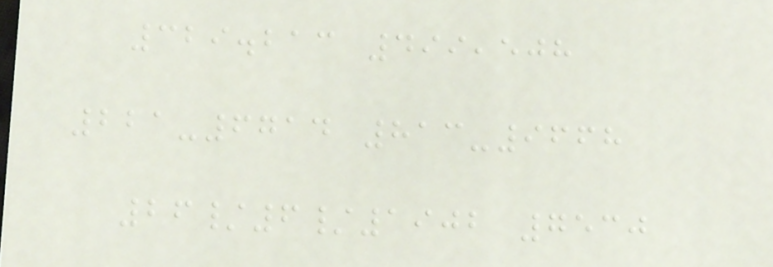329.213 499,508
221-6714 813-9668
26/6/1902 7530
